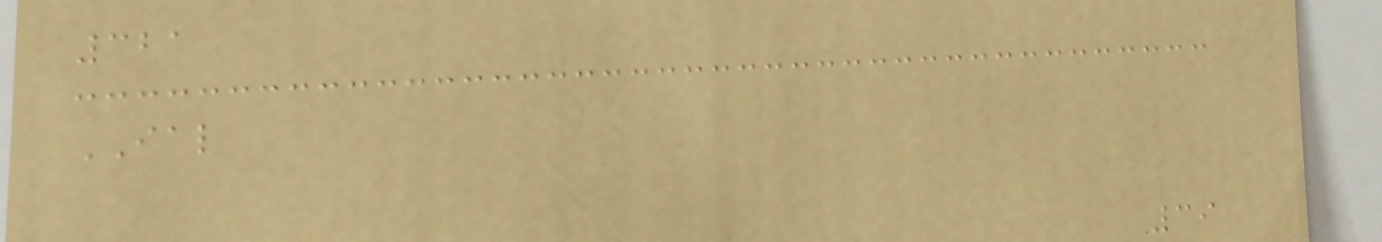321
IAL
39
